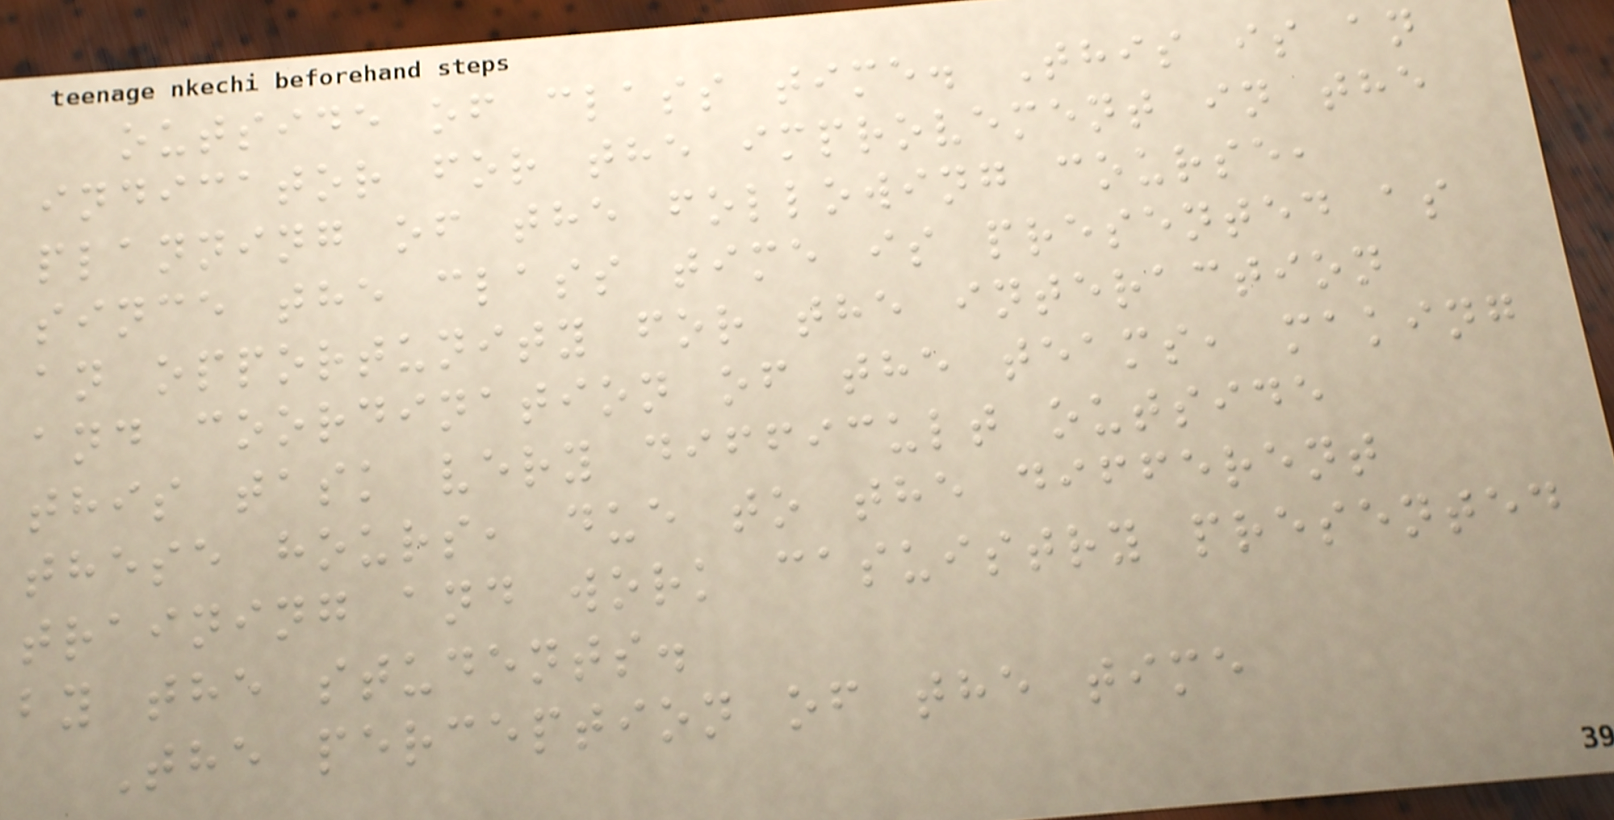outside of class time. This is an
indicator for the improvement in the
planning of the following course,
since the class time is presented as
an opportunity for the interaction
and coordination of the teams, making
this task very difficult outside
these hours, due to the different
training and work casuistry presented
by the students.
The perception of the time
